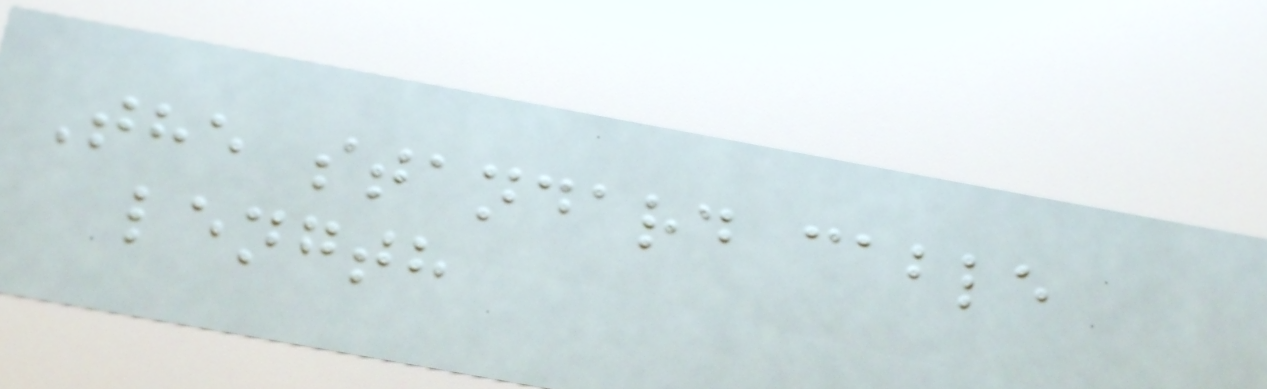The standard cable
length
